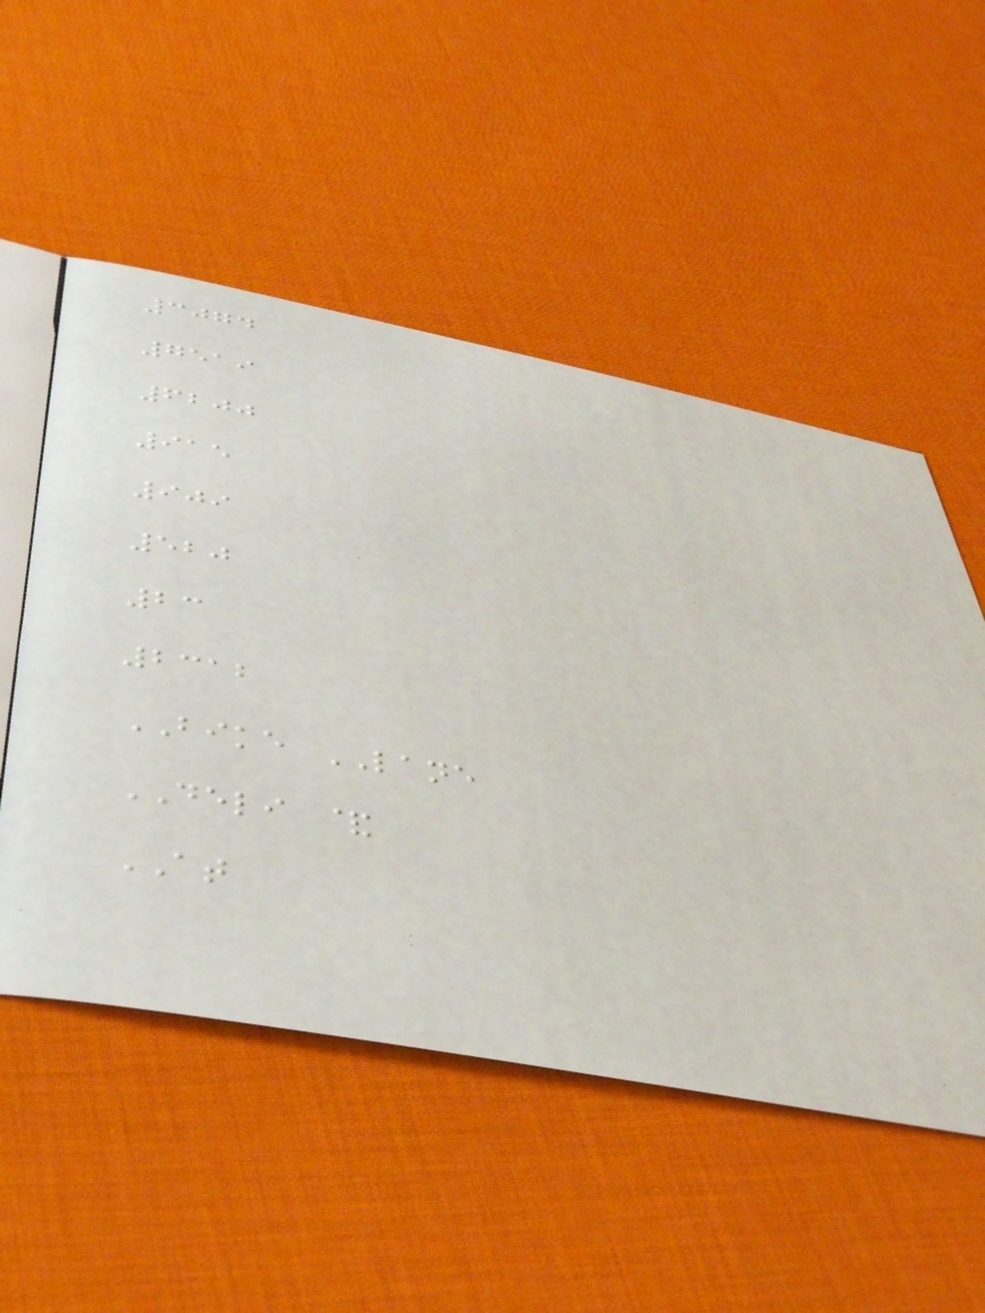3074
7519
6200
915
909
520
23
2312
BIKE LANE
DELI &
AT
